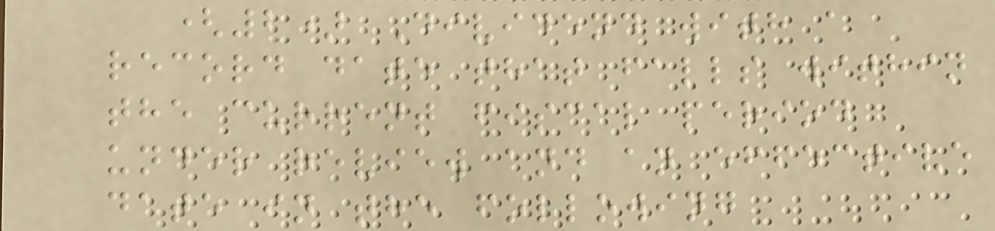(2) Dividend with a
record date that falls within
the current fiscal period
under review and an effective
date in the following
